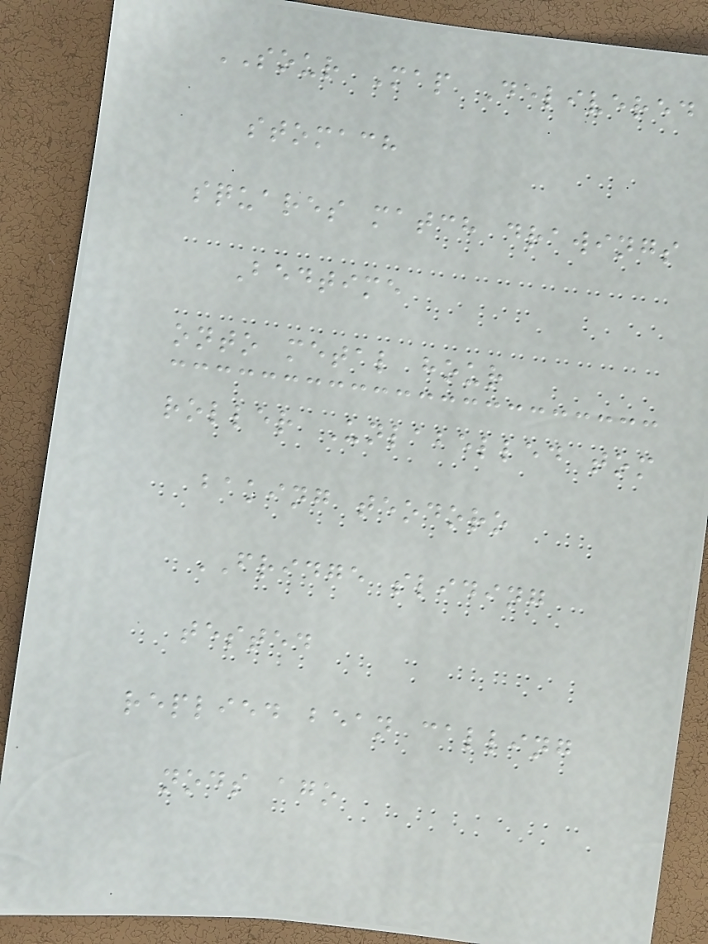SOUR Map Delivered
stomach
squares match drawings
Bedtime
onto metal hour
roller Unlabelled tom
baking teodoro
FRIDGE sliding
tested
replied bean calling
nods ago
